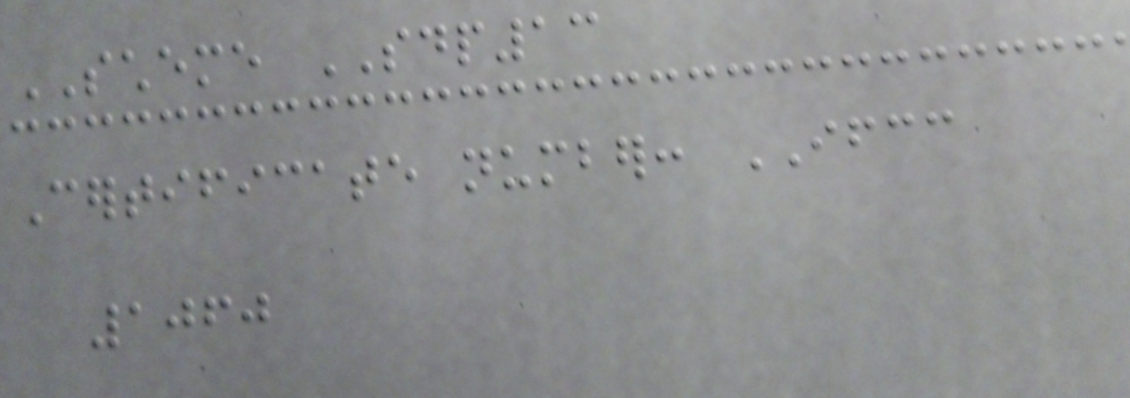SCHEME SDP13
Certificate number: IFCC
1060
